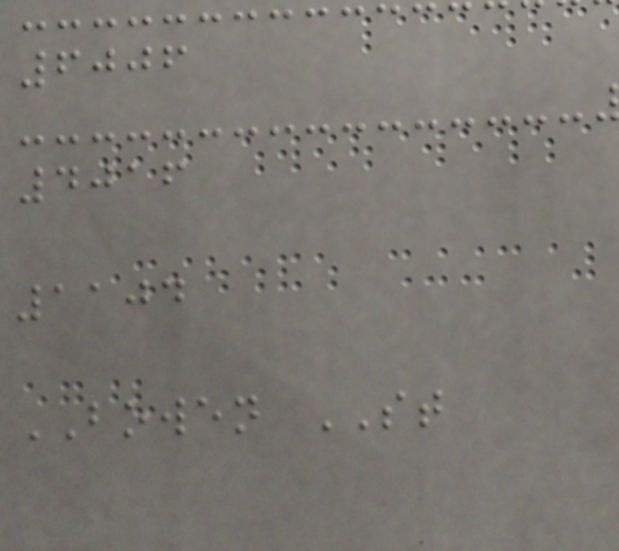6006
4016
1104
BOWEN ST
